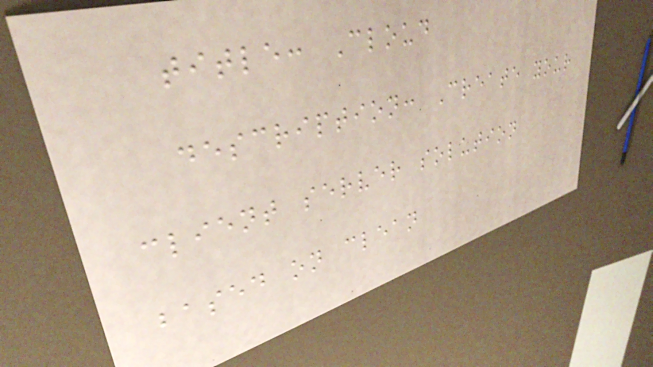title: Cloud
description: Create your
client server solution
based on clean
